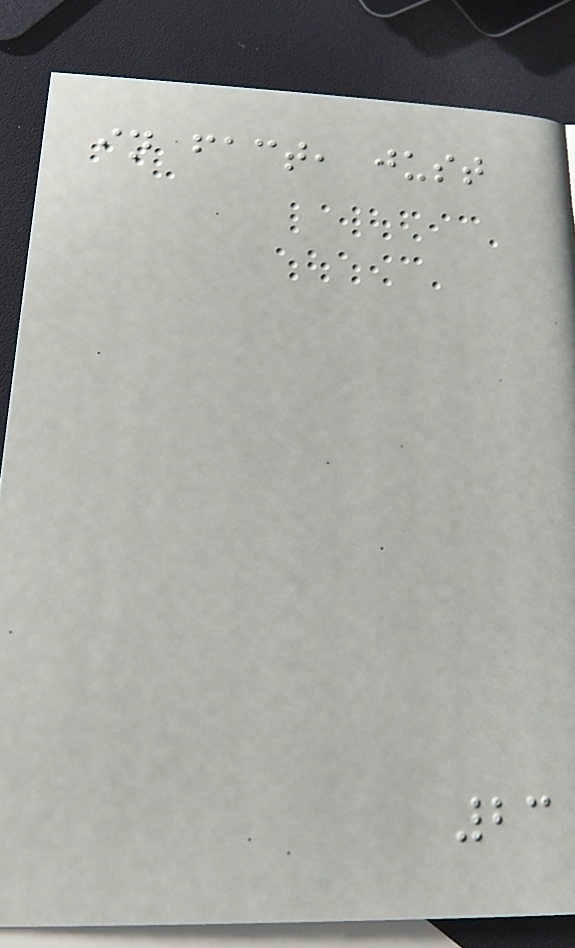in fact, just
23
